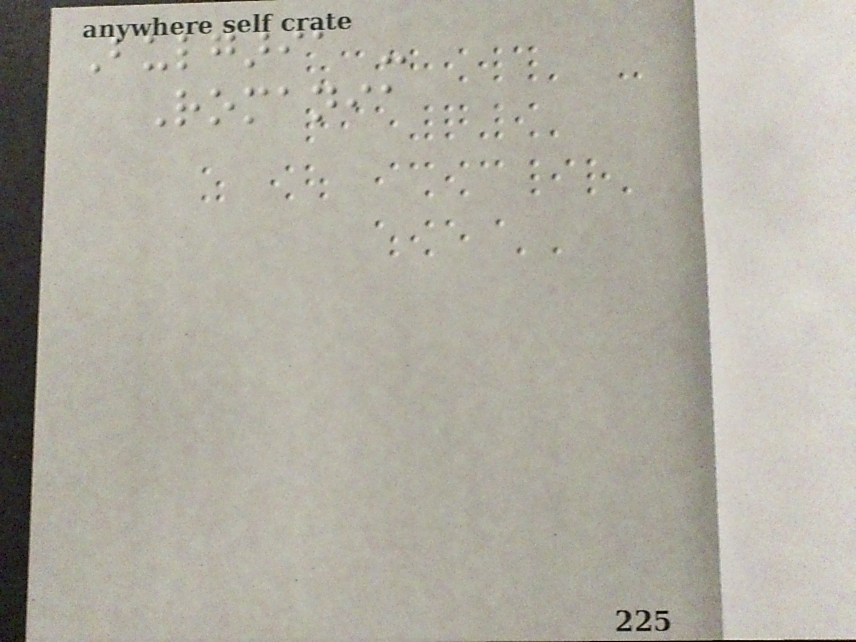Bulgaria -
Romania
